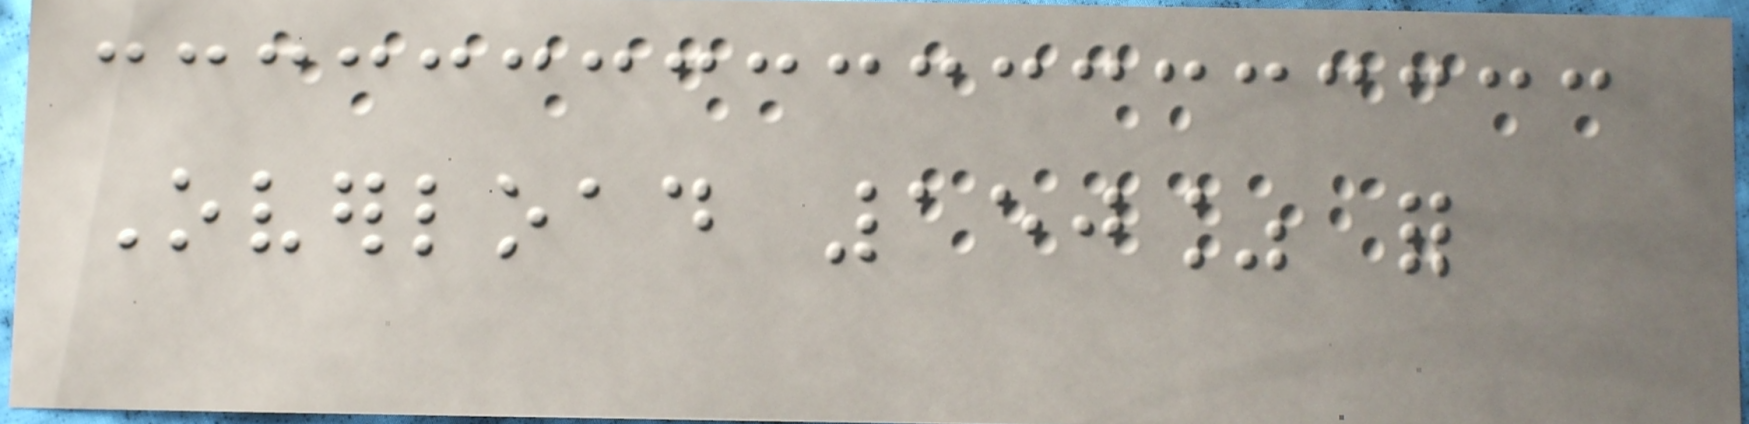Overload 150% for
